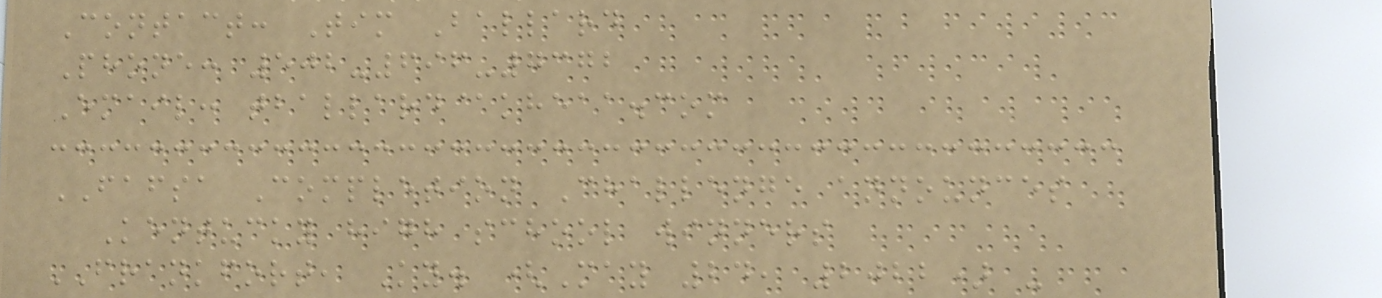Contact: Tim Ballard
Phone: 502-696-7372
Email: tballard@kheaa.com
FAFSA Completion Challenge announces
Kentucky high school winners
FRANKFORT, Ky. (May 24, 2022) -
